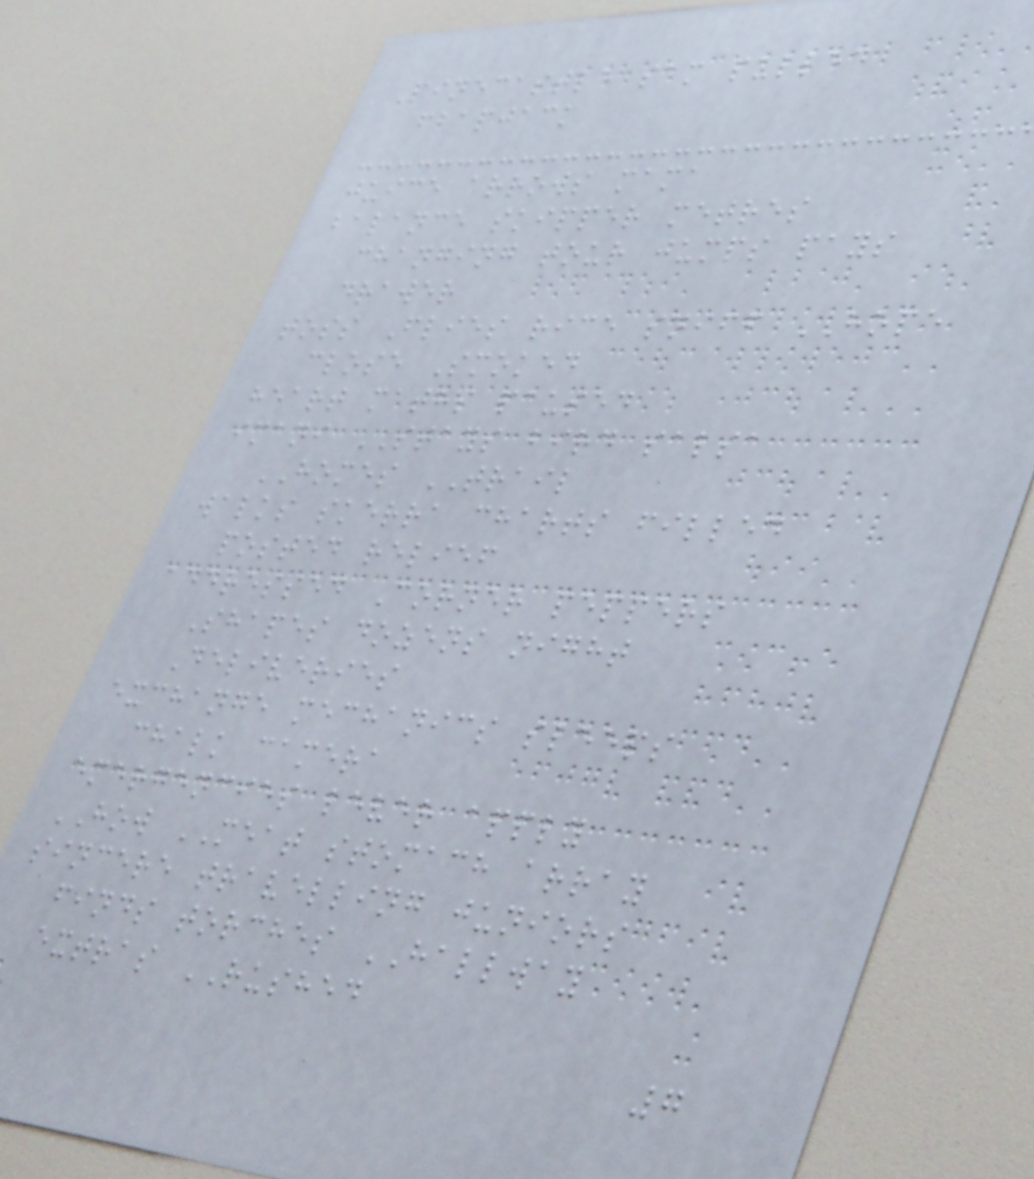Pinecastle sam pulled
flapjack
juice arrows mama
balance skipper metres
changing tour jumps pays
drawer
toss Flies rice sniff HOPE
close Smoked
heart maths paused
imani STAYS bird salsa
HOMES TRAIL
walks skerra charts filled
posted relief
addressed Corner peppers
Shapes dozens night
Deliveries
exchange mechanics sleeps
chalk camera
emergencies lever apply
HOW MEAT stomach array
sincere travelling juniors
finds torches HALLWAY
extras RUSHED
7
